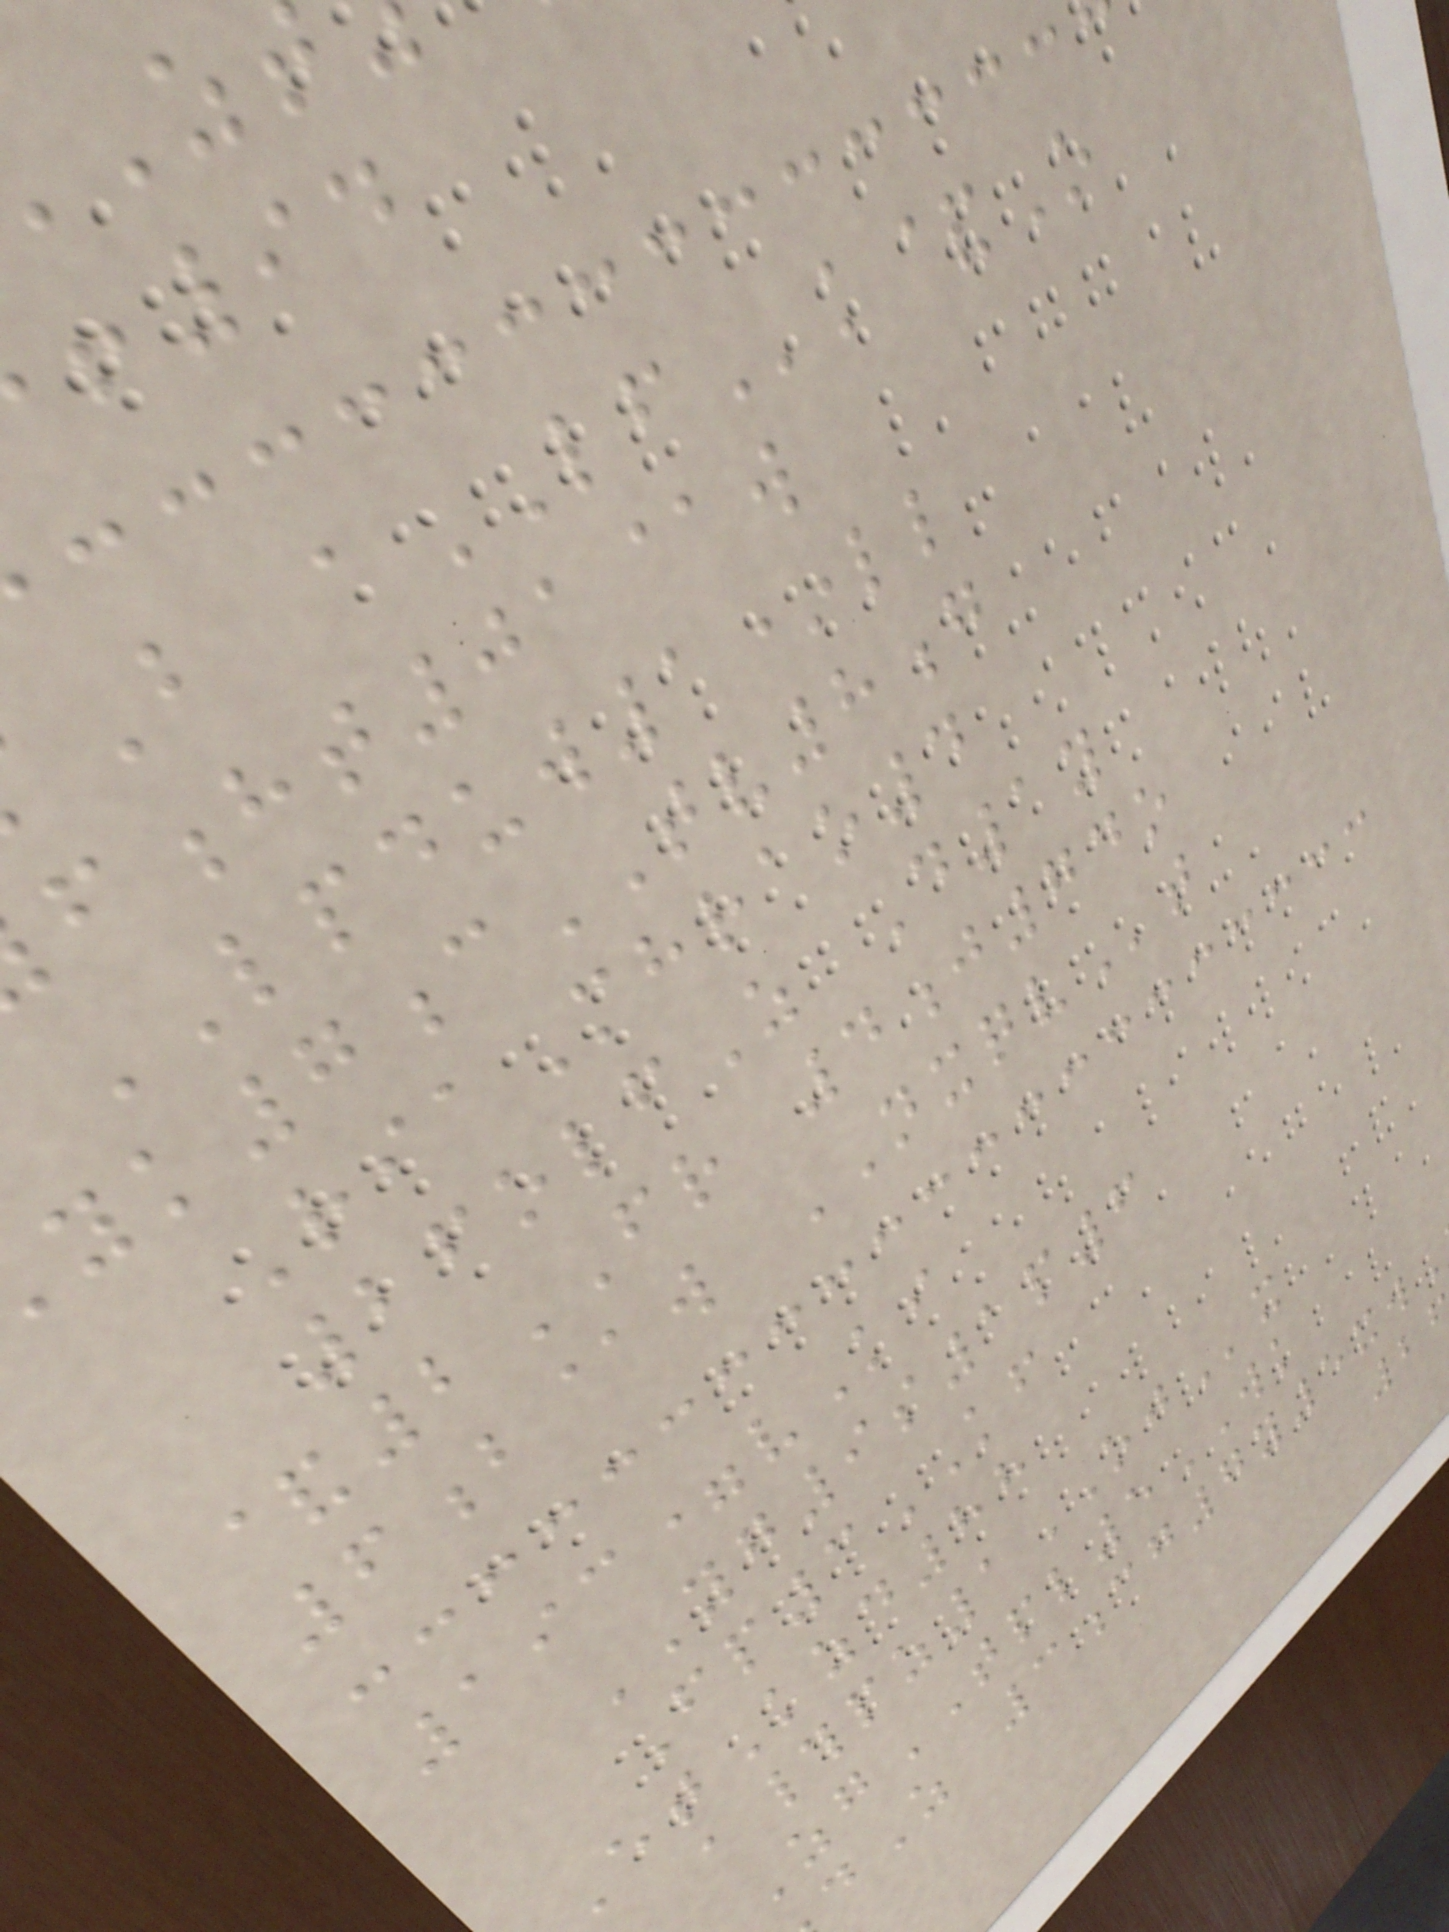B aLFk&O
ht01@w
LPDUW1*ll
k7cTV8g
RiaMhrao4
26olfZ D1y
&2FR 4j74o
6b@w NXQVt
193=vKi
YG9s1p6
Fp3KF
tKzd88
a#pz1OJx
ZgTPL5WK
dZ 3cg7y5xw
